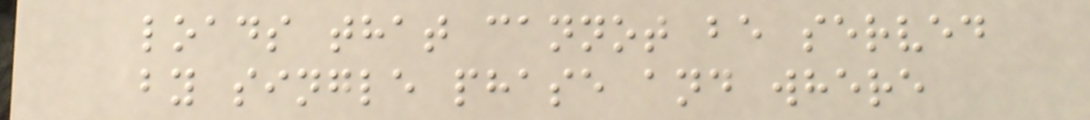loads that cannot be served
by single phase and where
